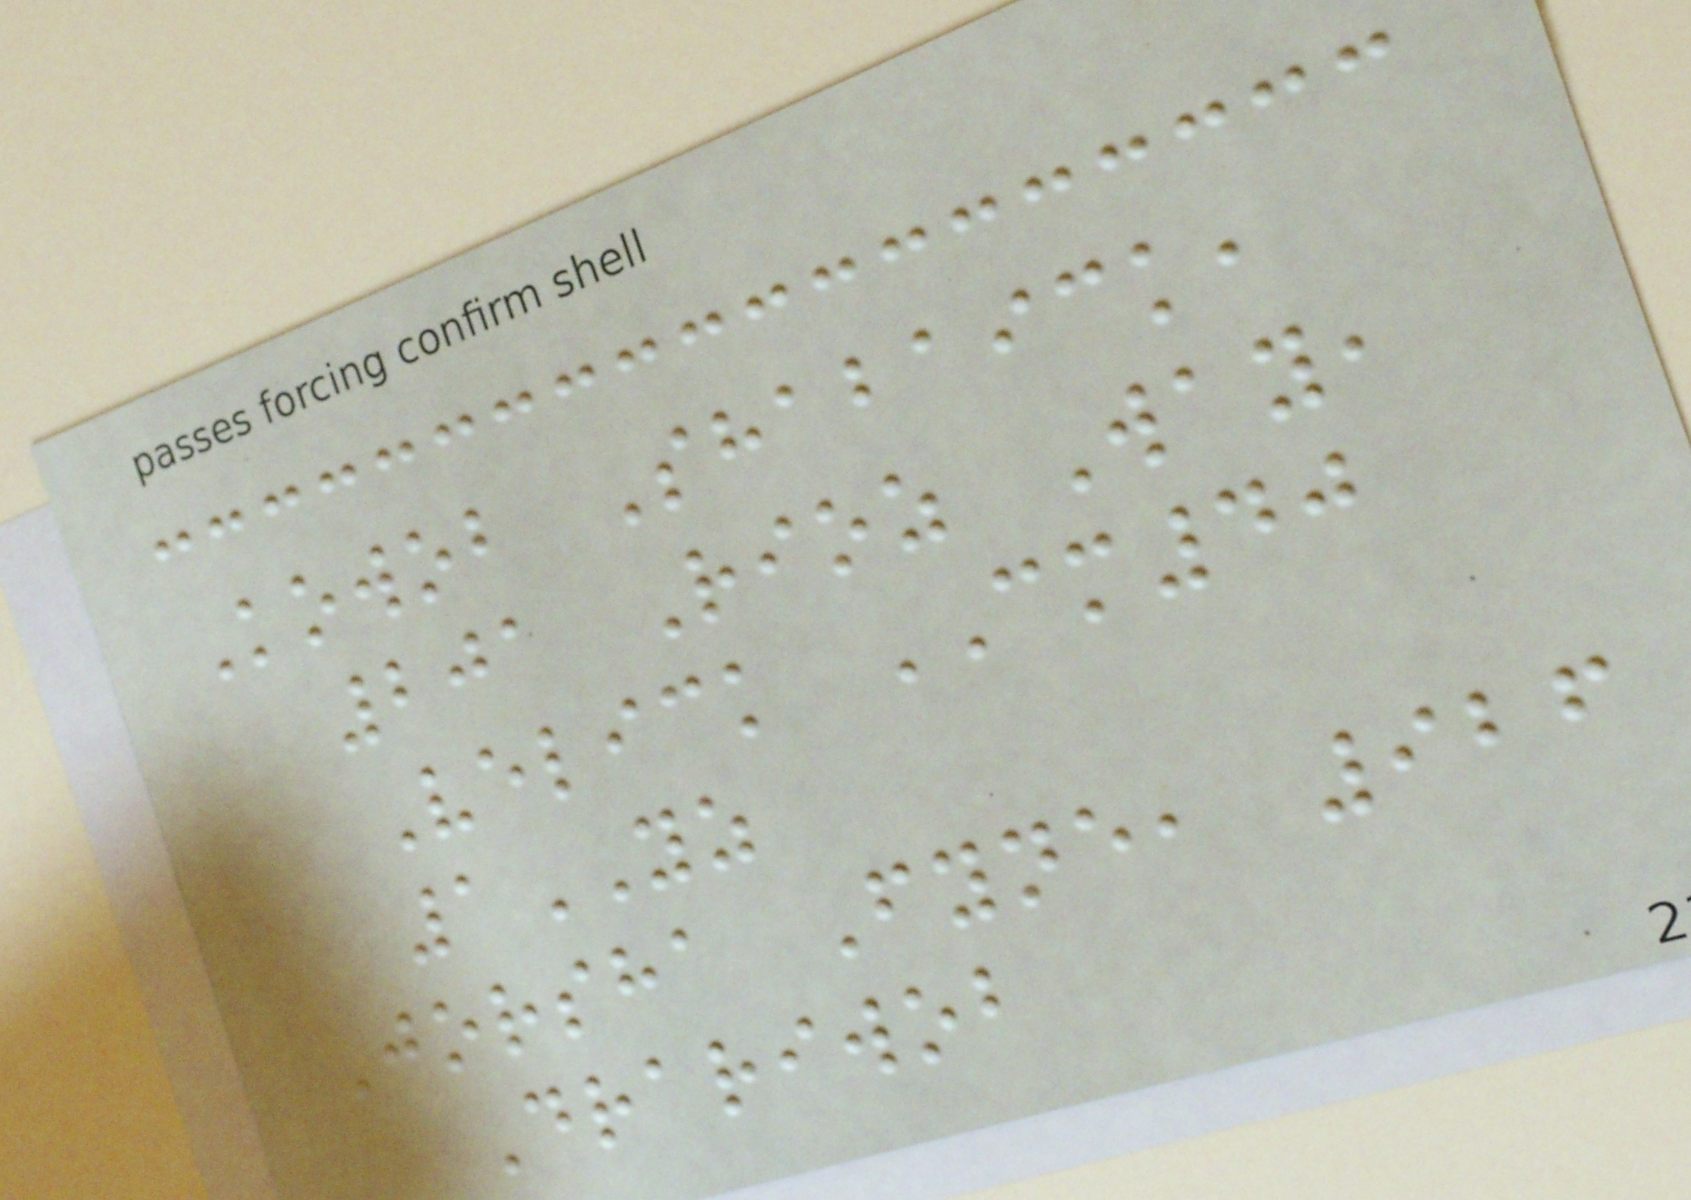Kowob Shabaick,
201 Rioz Way,
Velick CM40
1YZ
Jorsha Fyne, 926
Drariwob
